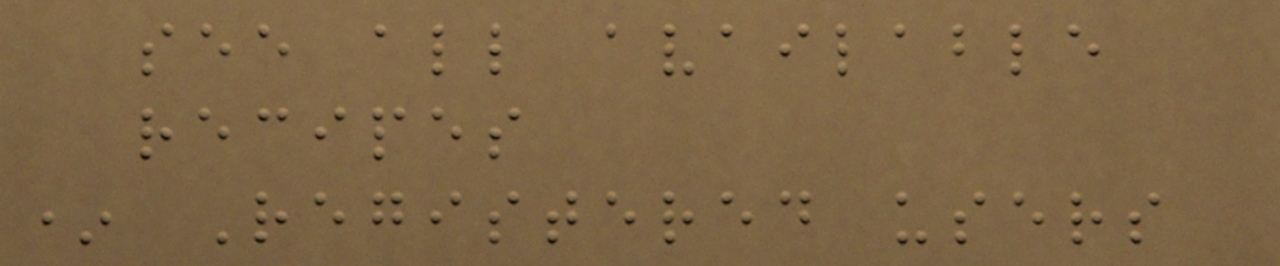see all available
recipes
* Registered users
